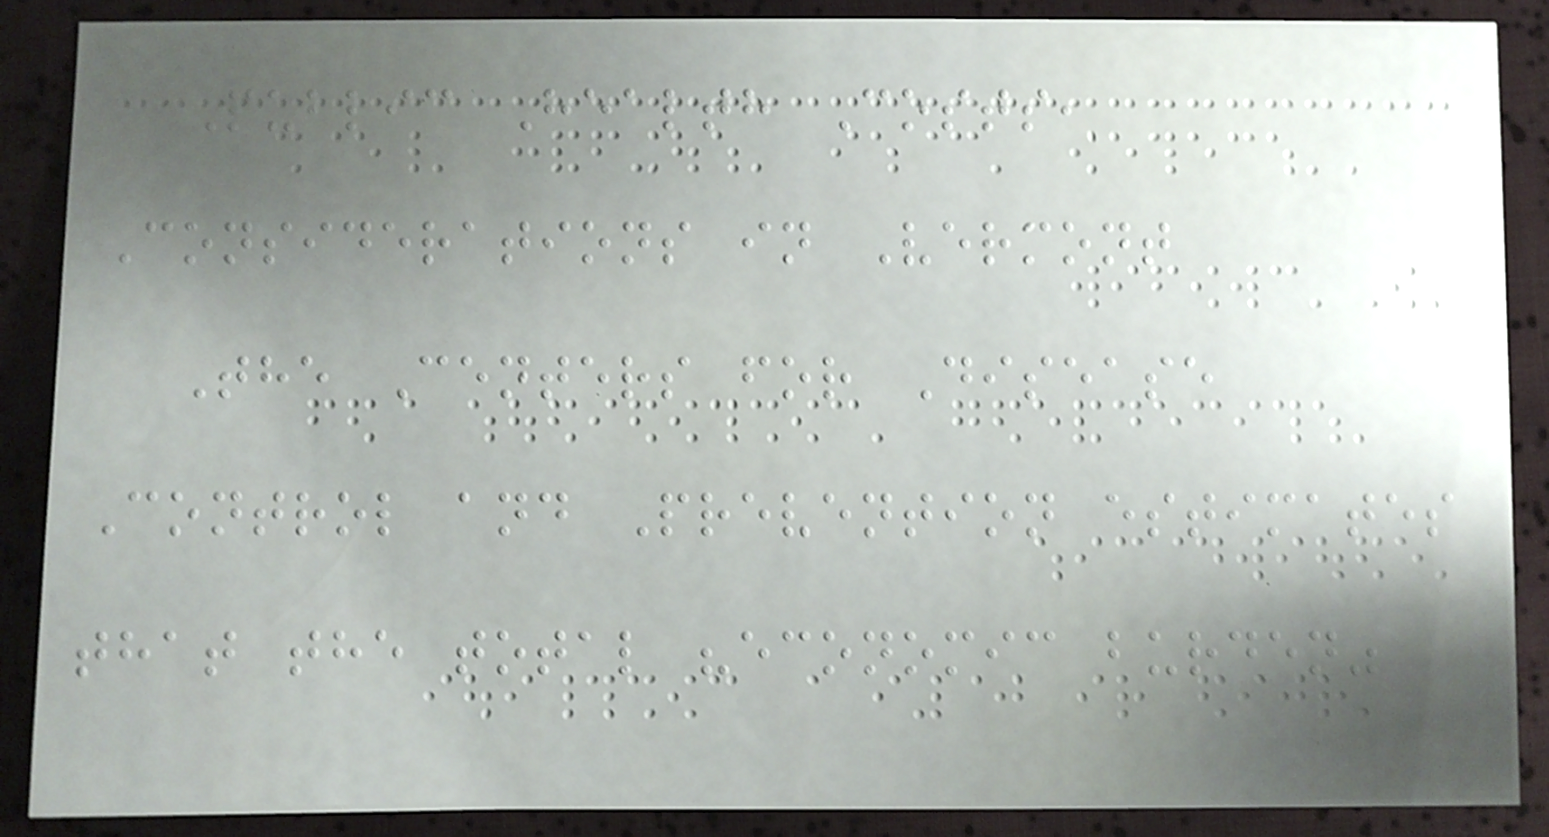Public Health Costs,
Considerations in Vermont
The Centers for Disease
Control and Prevention estimates
that the total "economic burden"
